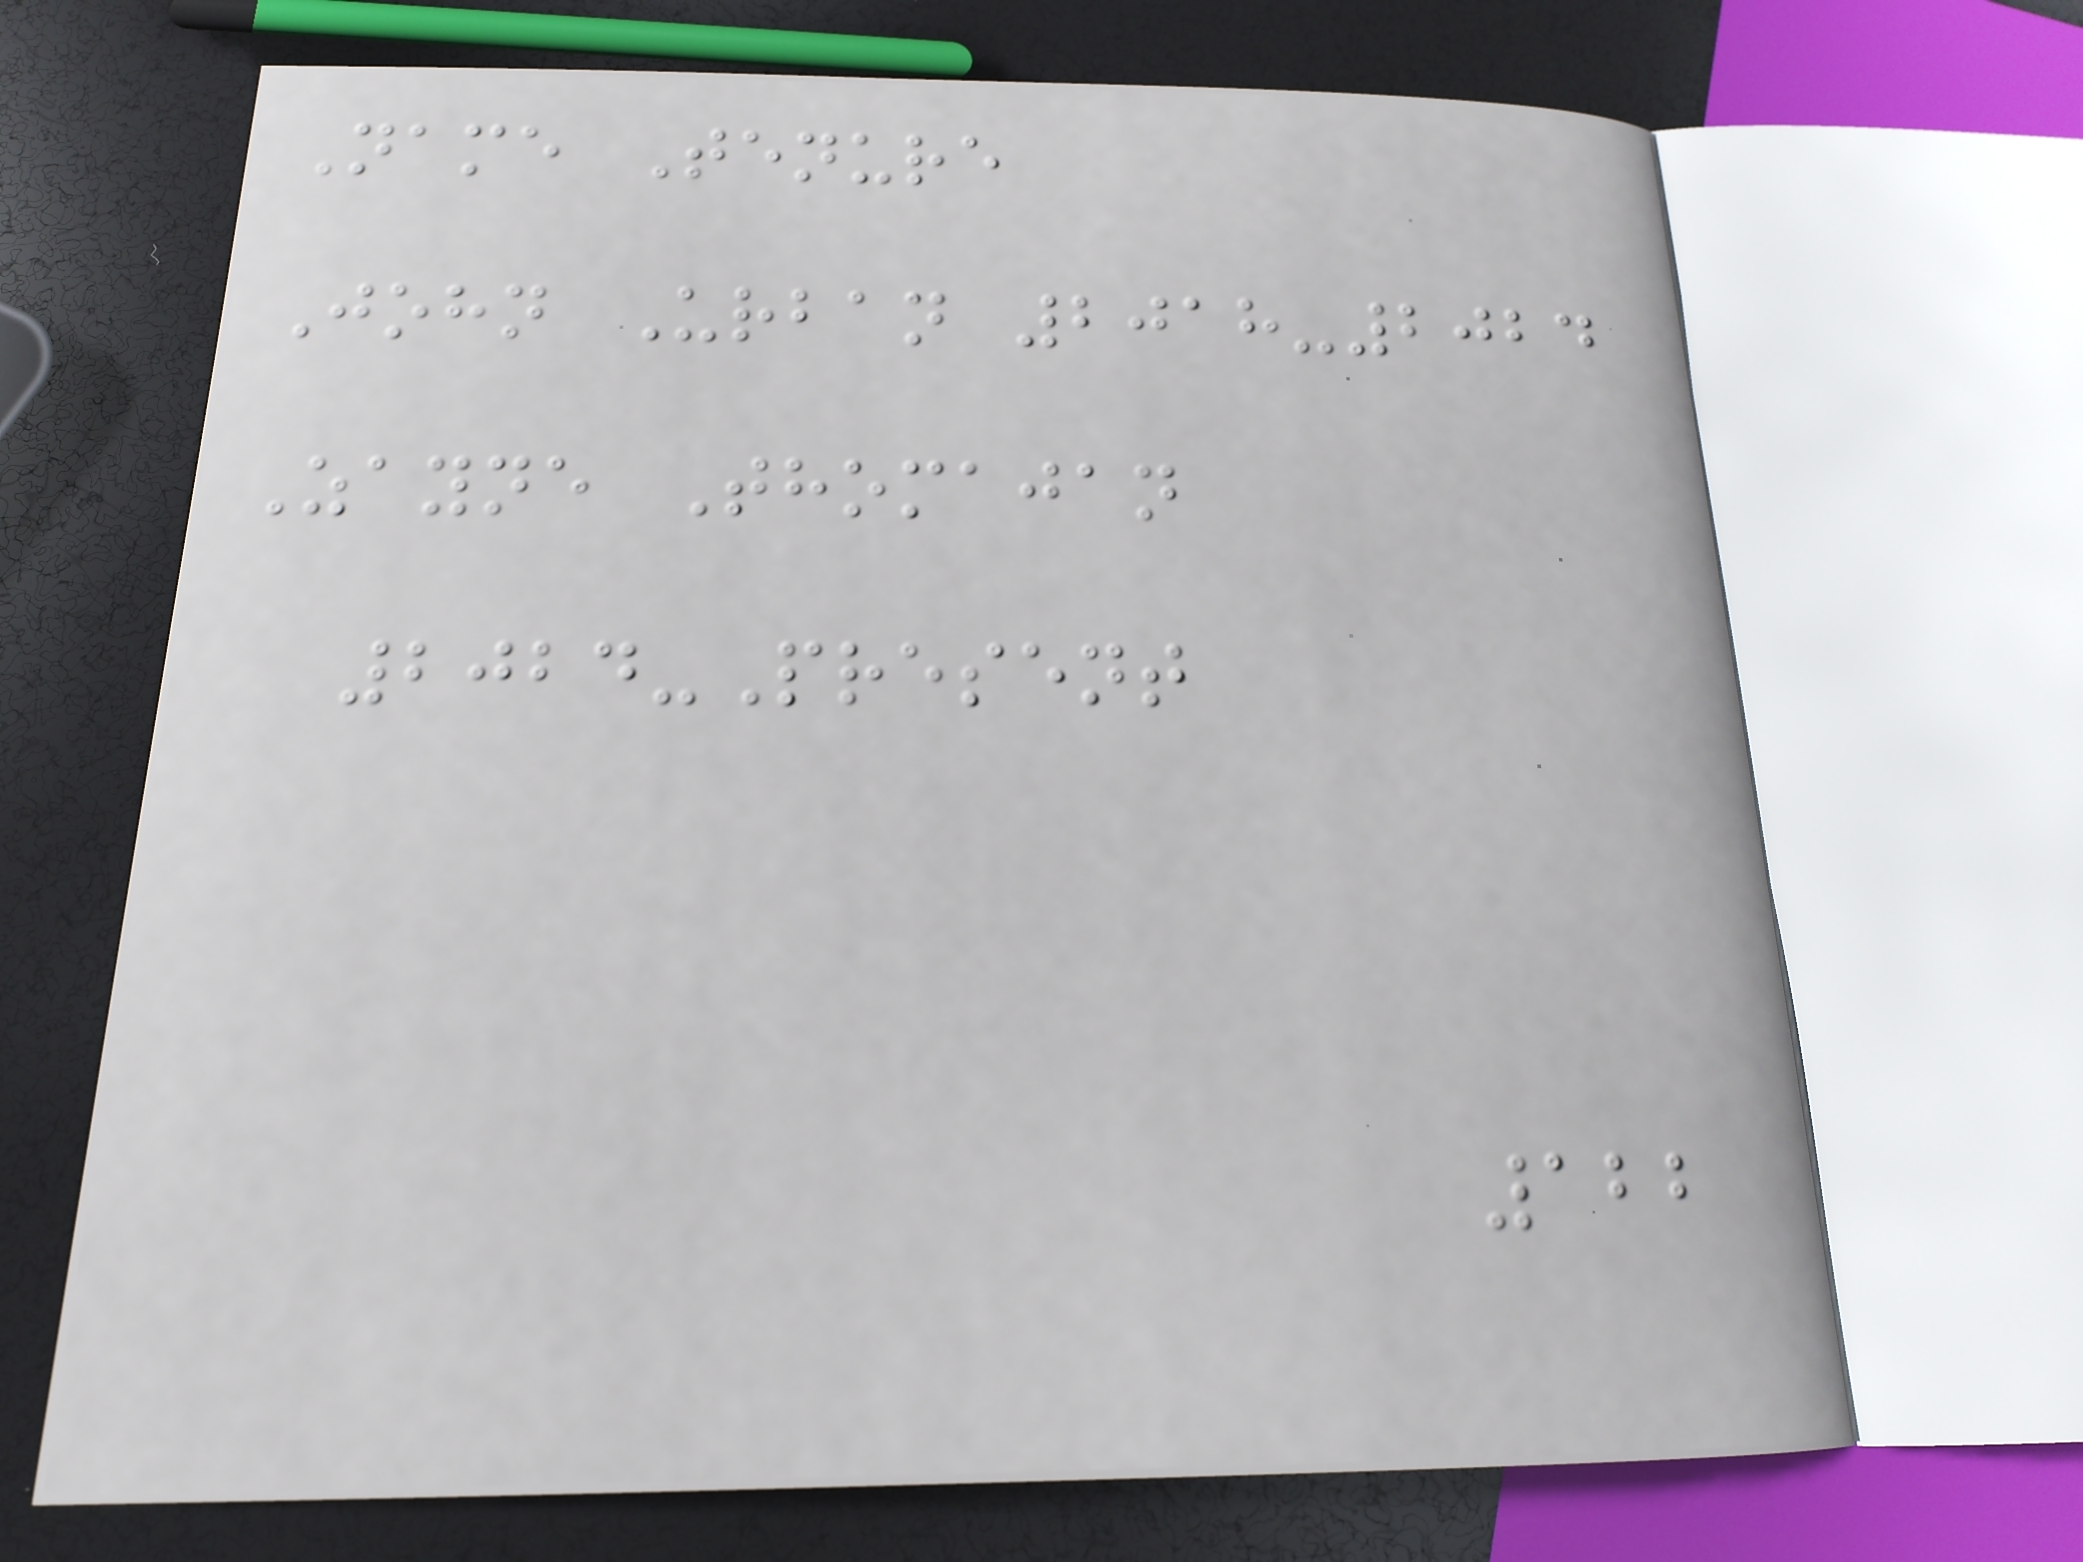Name Tenure
John Urban 2018-2024
Zayne Thomajan
2024-Present
122
